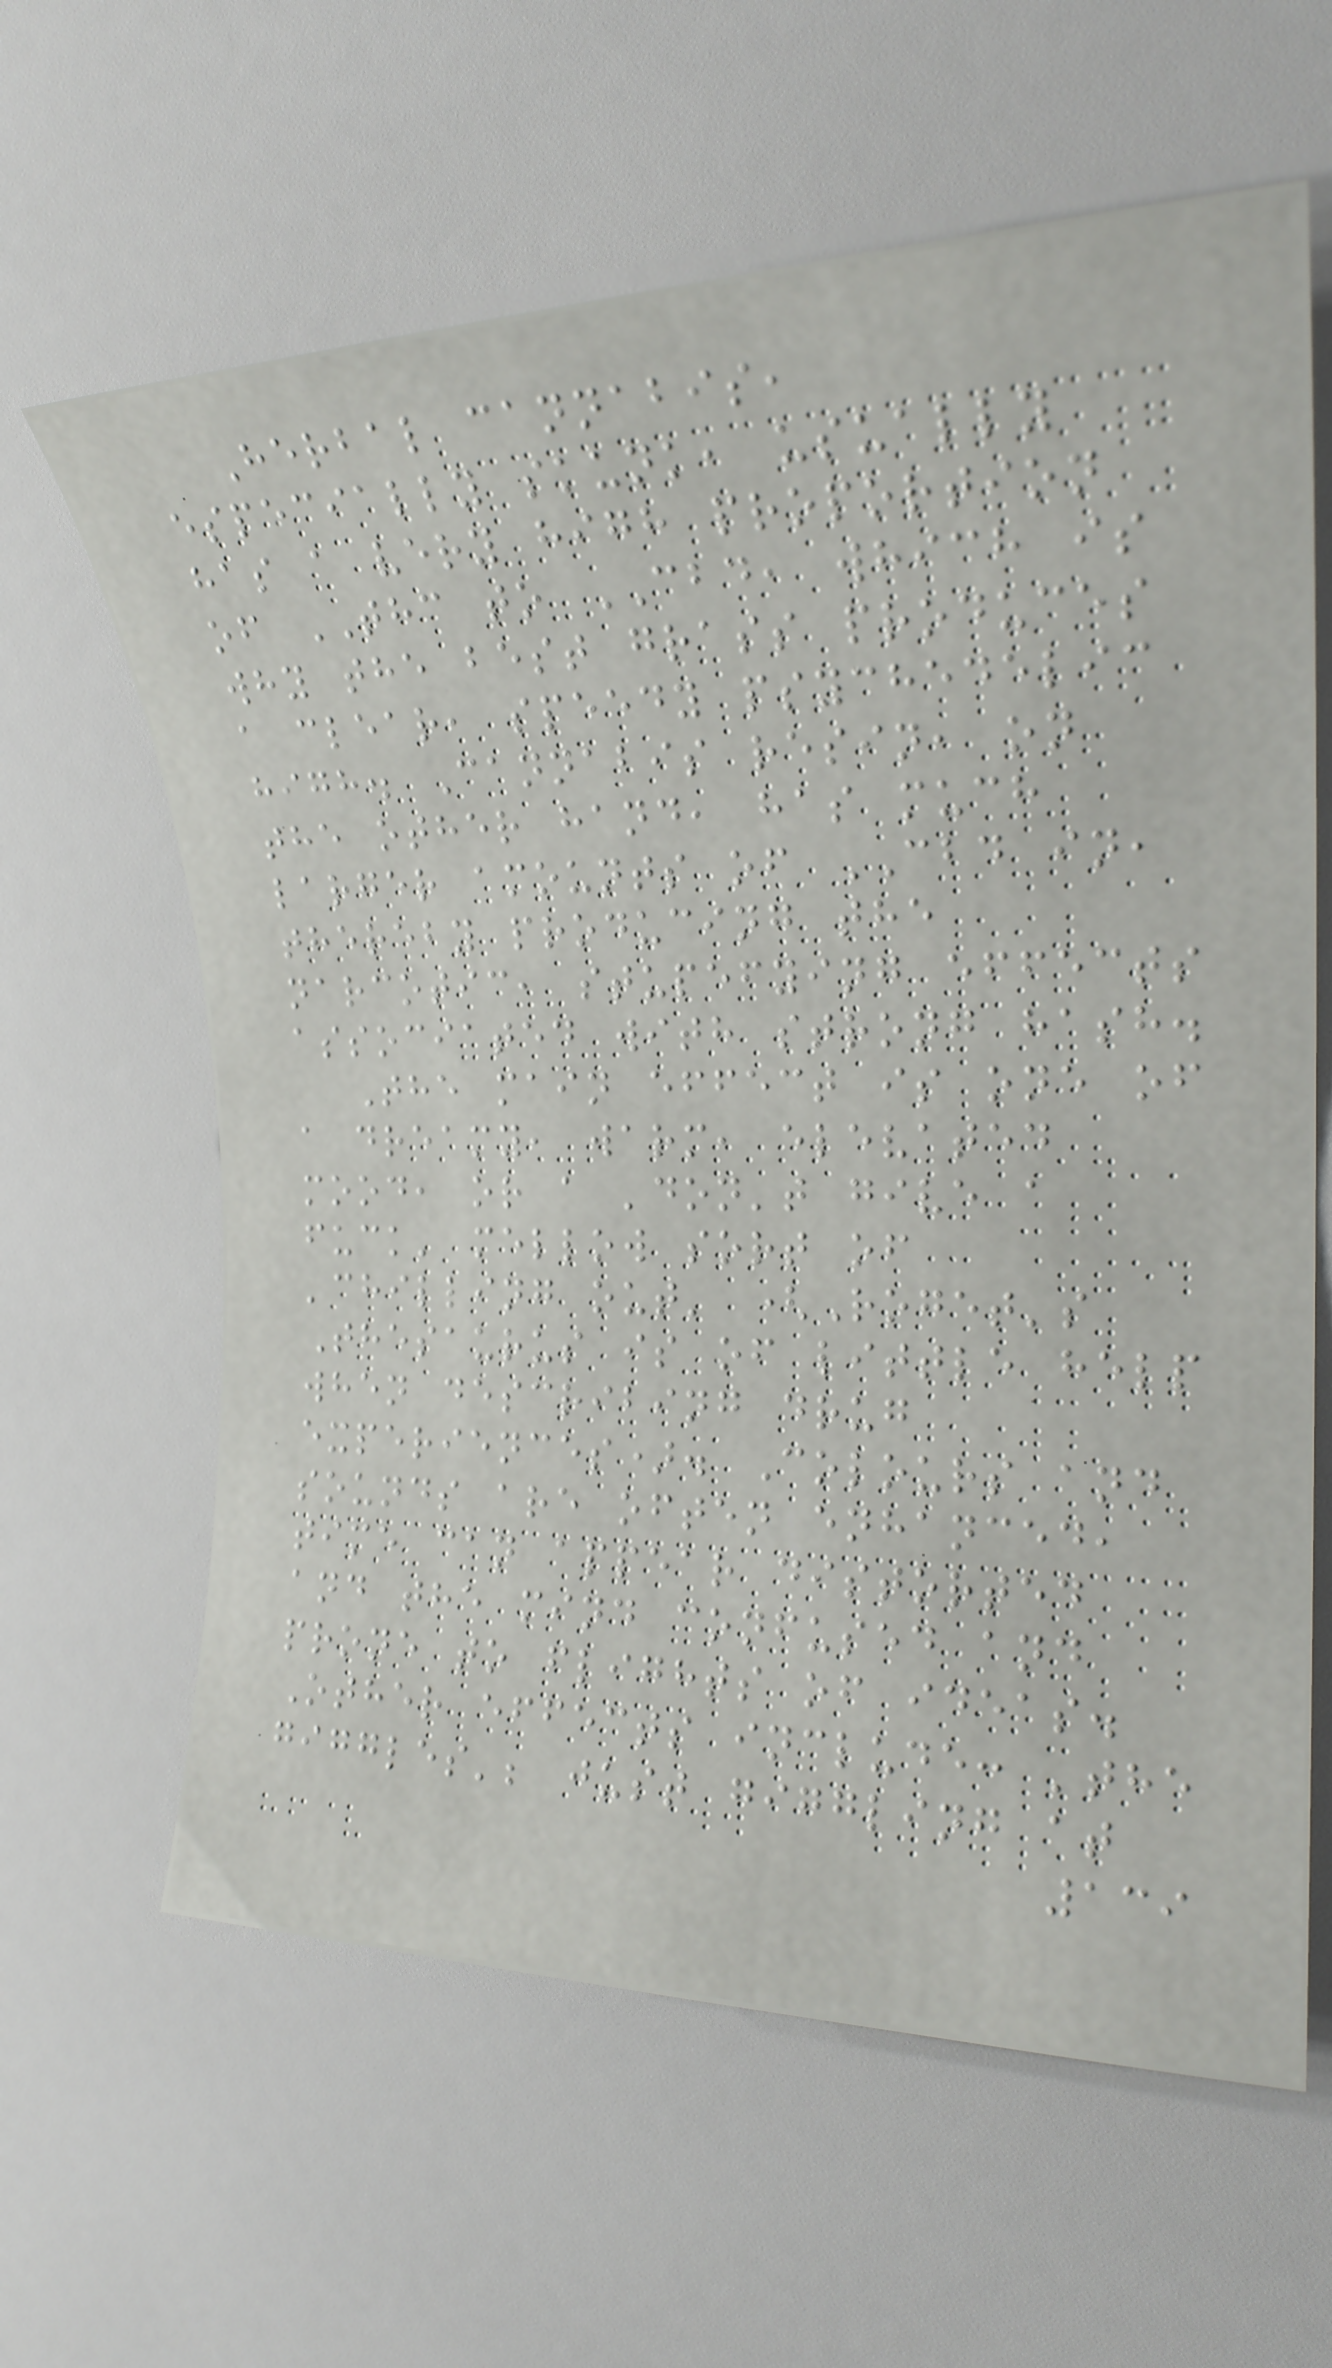Herbal cannabis,
especially skunk, usually
has a very high proportion
of THC to CBD, which is
why the best grass produces
a clear, speedy psychedelic
high. Cannabis resin, on
the other hand, has much
larger amounts of CBD in,
thereby producing the
narcotic, stupefying effects
associated with strong hash.
The main effect is one of
a dreamy, warm, elevated
mood, or a 'don't give a
fuck' mellow sort of
'chilling out' (Roget's
Thesaurus is of little help
when describing drug
experiences). Colours and
sounds are often enhanced,
time can appear distorted
and the mind confused and
prone to flights of ideas.
Other effects include: 'the
giggles'; just giggling at
139
